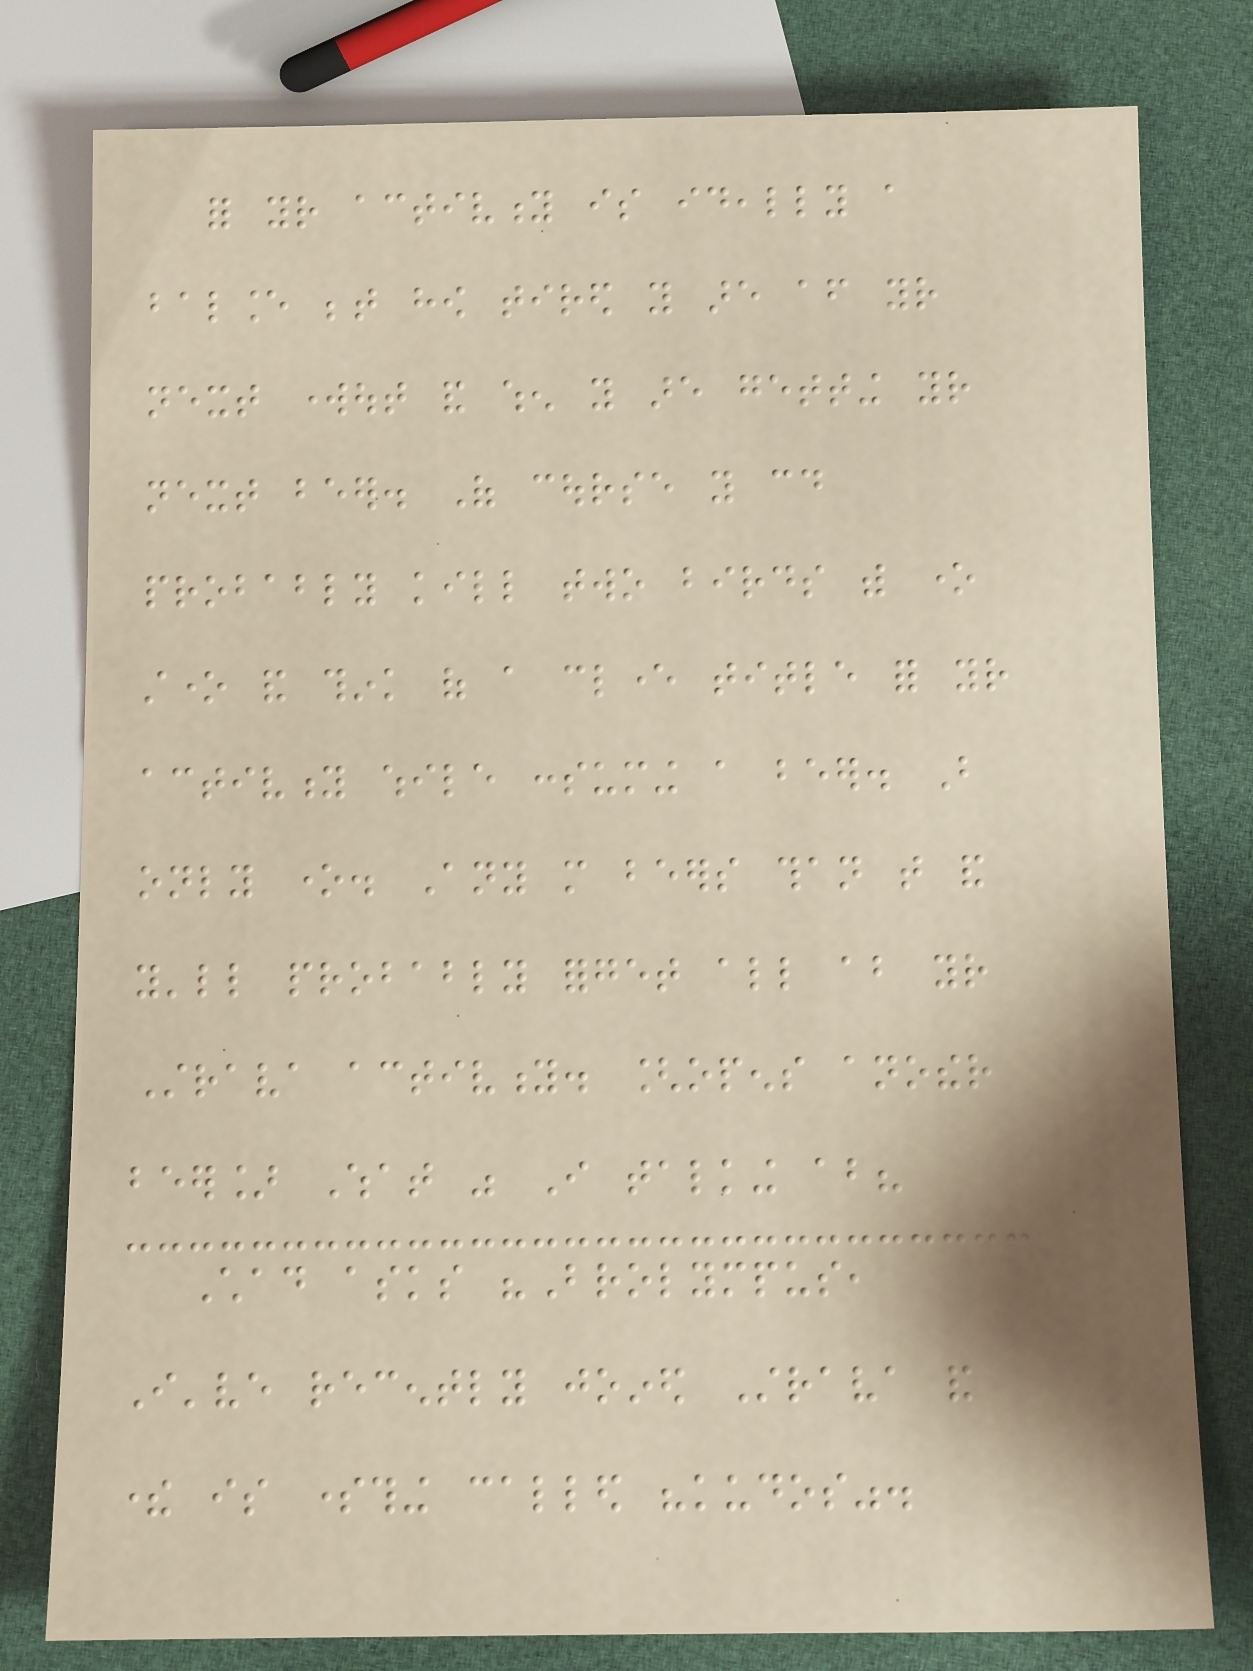for your activity is ideally a
balance between how tired you are after your
next workout and when you are getting your
next beer. Of course you could
probably kill two birds with one
stone and think of a clever title for your
activity while consuming a beer. But
only one. Any more beers than that and
you'll probably forget all about your
Strava activity. [opens another
beer] What was I talking about?
Chad asks "Brolympus,
I've recently joined Strava and
there is something called "kudos".
